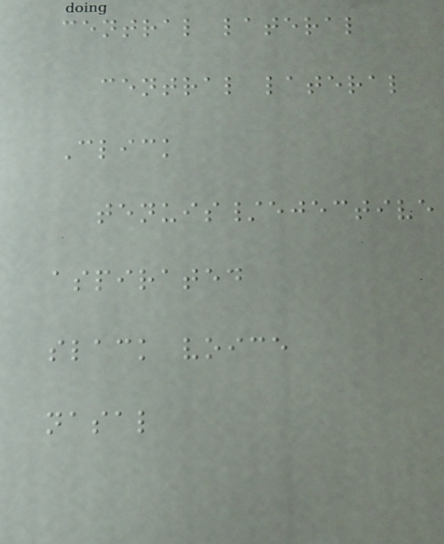central lateral
central lateral
Click
tenuis/ejective
aspirated
slack voice
nasal
